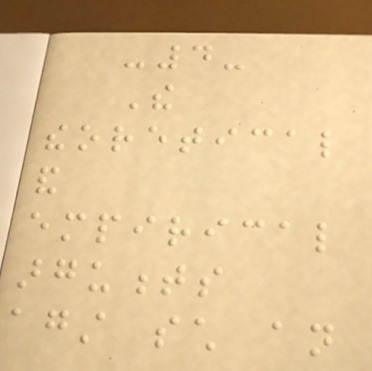-4-
The
theoretical
and
empirical
arguments
against such an
